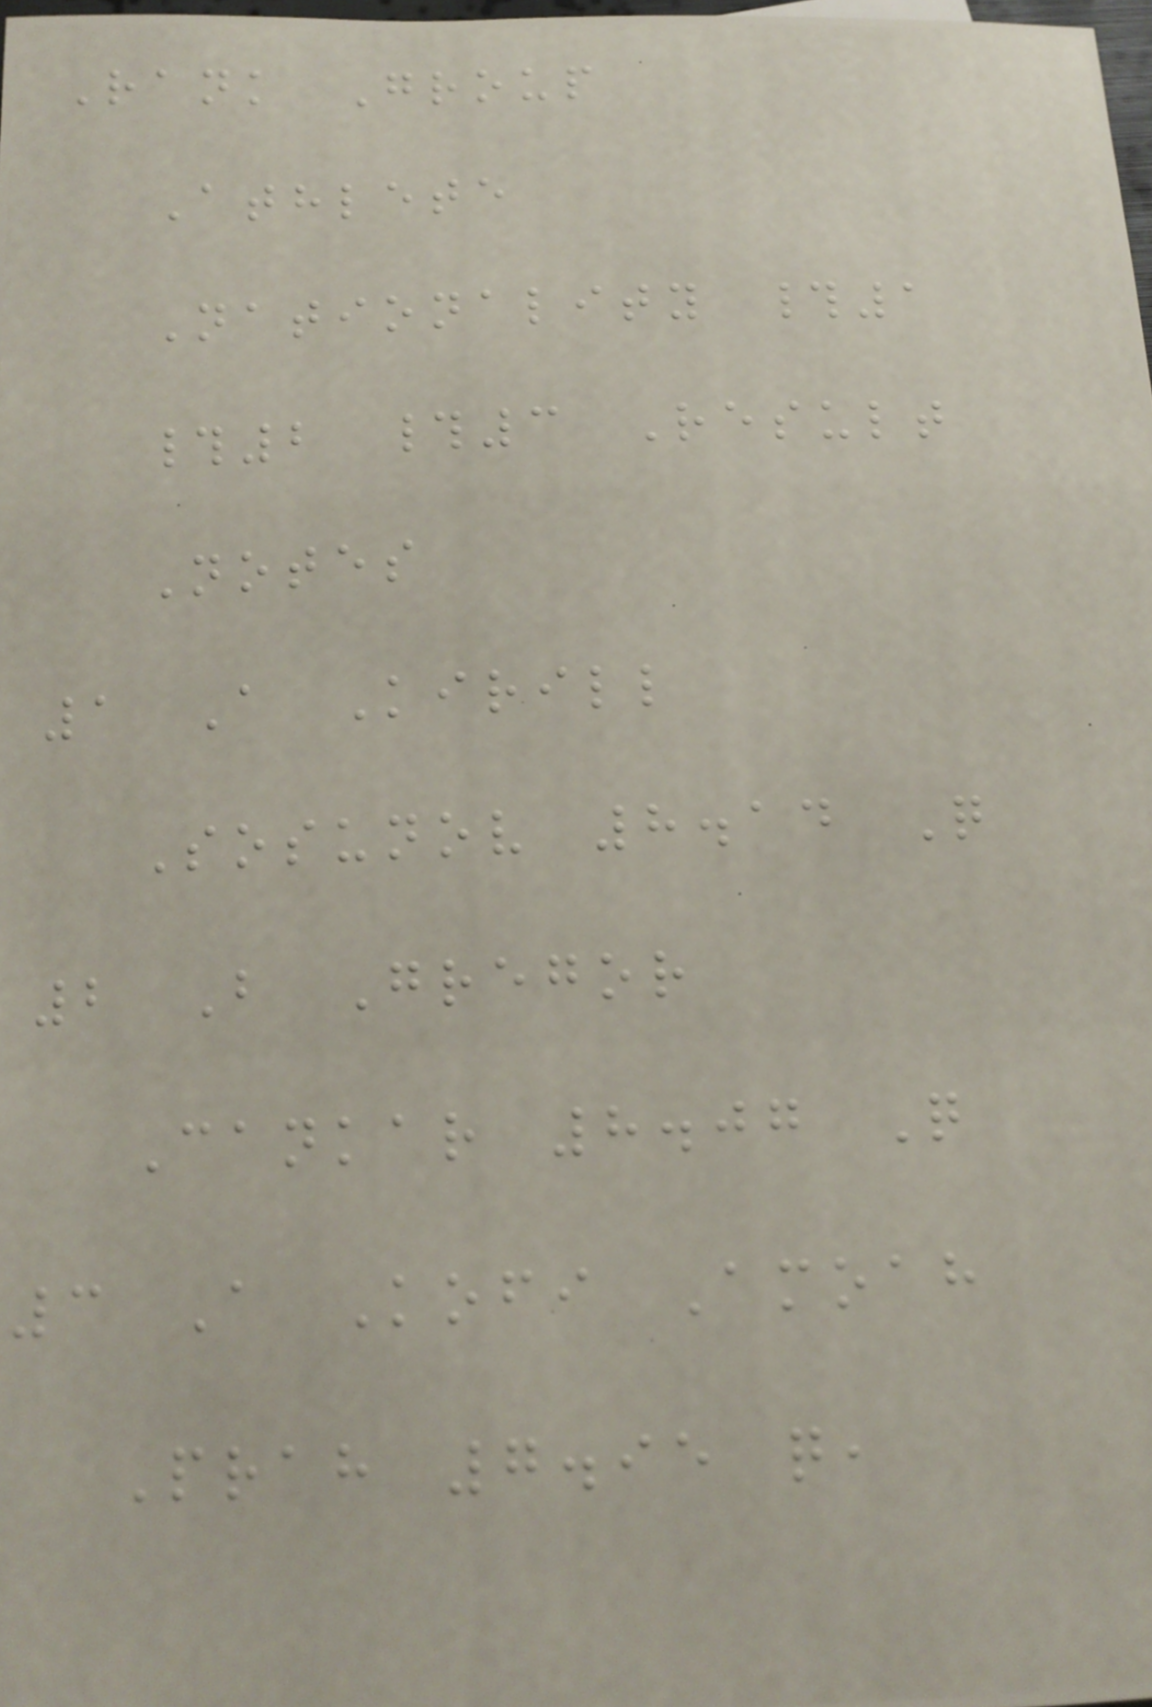Rank Group
Athlete
Nationality #1
#2 #3 Result
Notes
1 A Kirill
Sosunov 8.14 Q
2 B Gregor
Cankar 8.07 Q
3 A Kofi Amoah
Prah 7.95 q,
